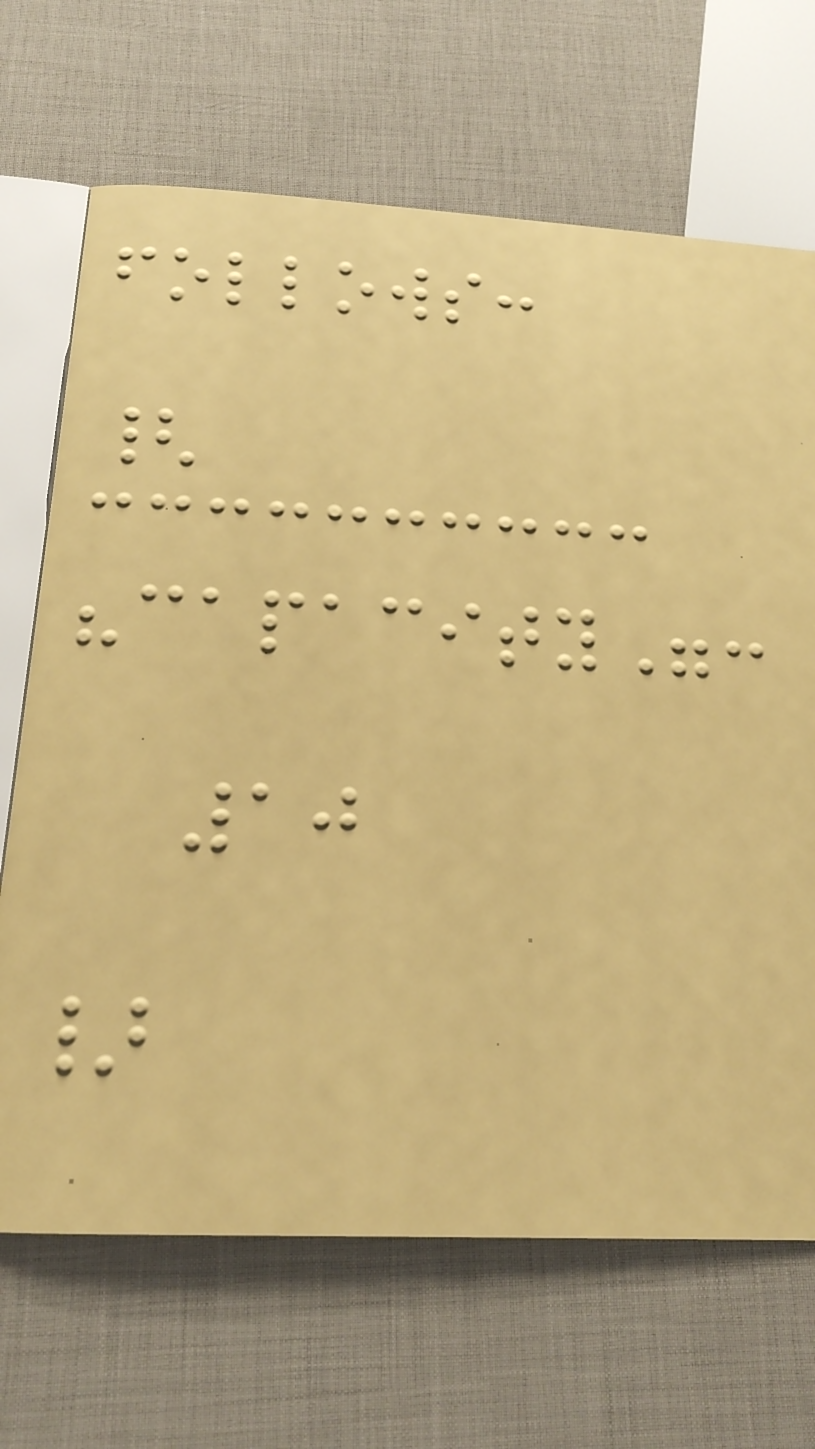follows:
{
"capacity":
10
}
